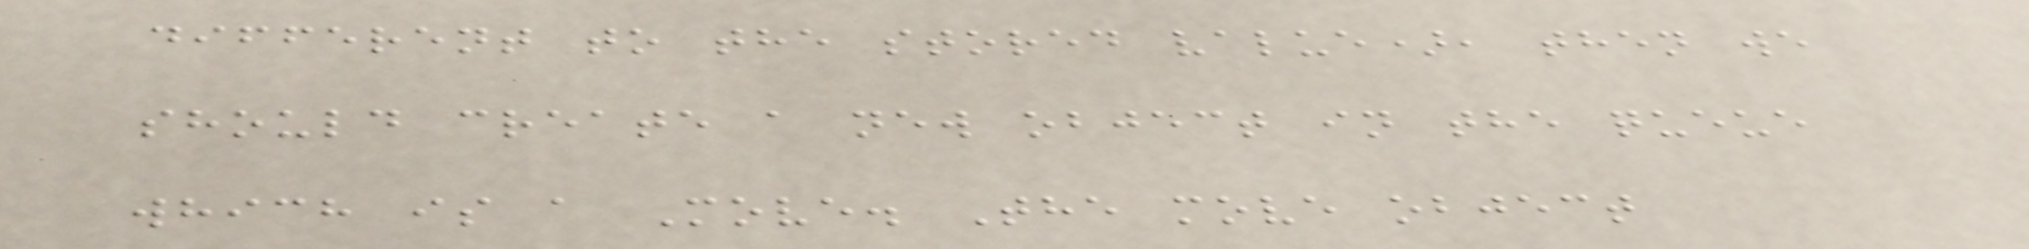different to the stored value), then we
should create a new object in the queue
which is a Move. The move object
